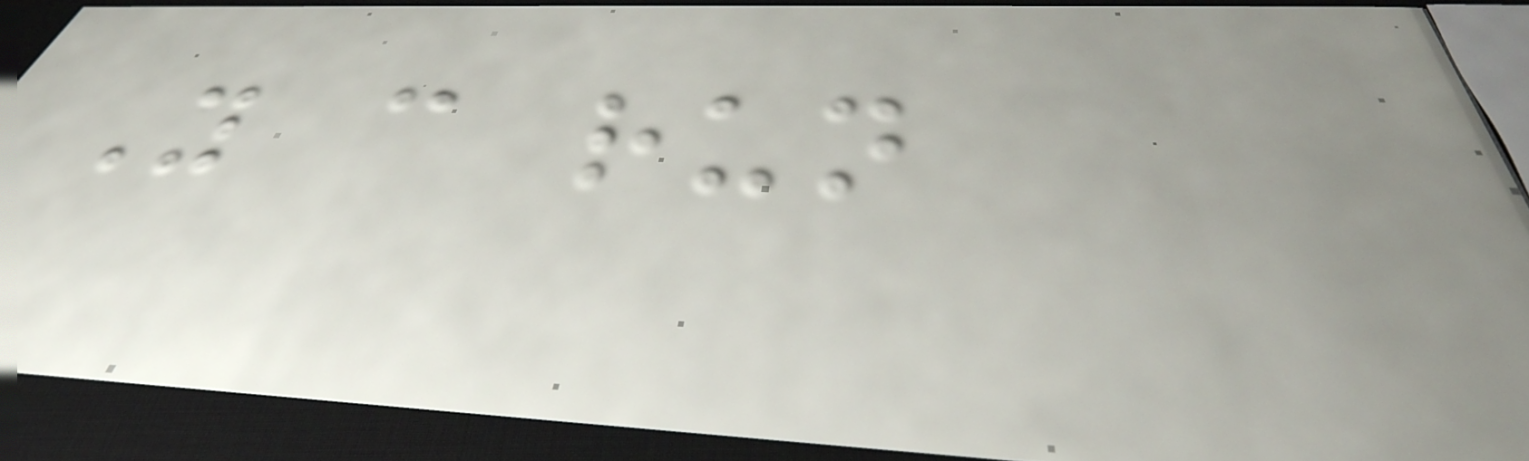You can run
